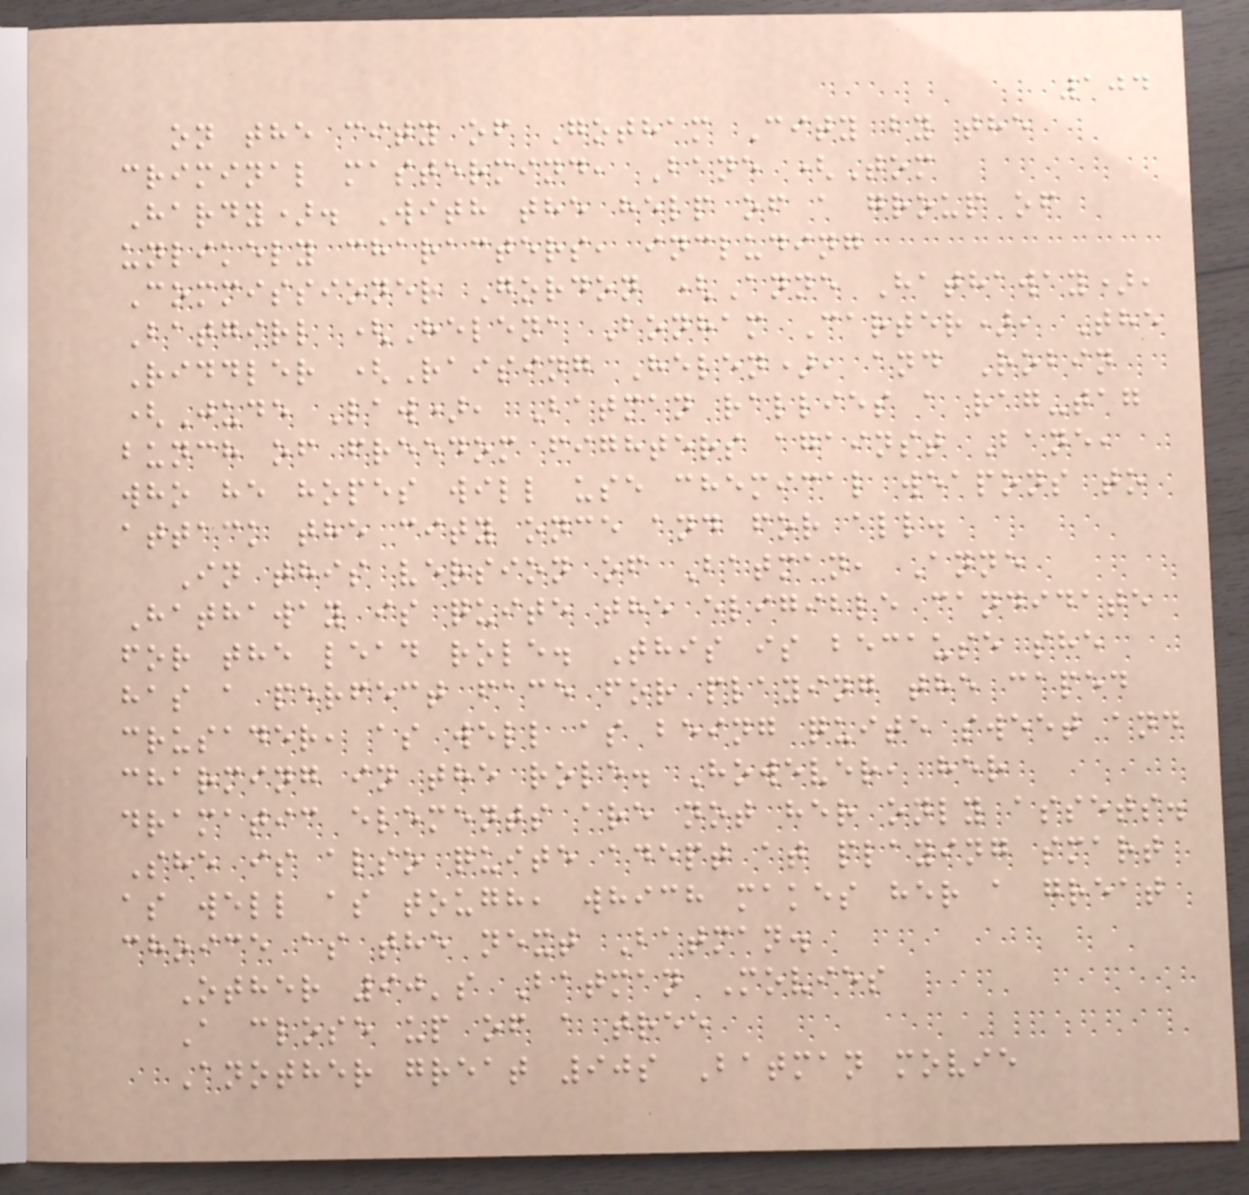104
on the city of Gotham City by the
criminal mastermind, Bane (Tom
Hardy). With the help of a group of
unlikely characters, including
Commissioner Gordon (Anne Hathaway),
Batgirl (Helena Bonham Carter), The
Riddler (Raising Helen), and Robin
(Jude Law), Batman rallies a rag-tag
bunch of freedom fighters against Bane,
who he hopes will use chemical weapons to
attack the city once and for all.
In this version of Batman, Anne
Hathaway is quite the eligible candidate
for the lead role. This is because she
has a perfect face for playing the caped
crusader, as well as being quite sweet and
charming in the role. However, her
dramatic elements are not her only assets.
She is also quite adept at playing smart
as well as tough, which makes her a great
choice as the next Batman.
Other 90's Batman Movies
A close up of a tree
Another great 90s Batman movie
